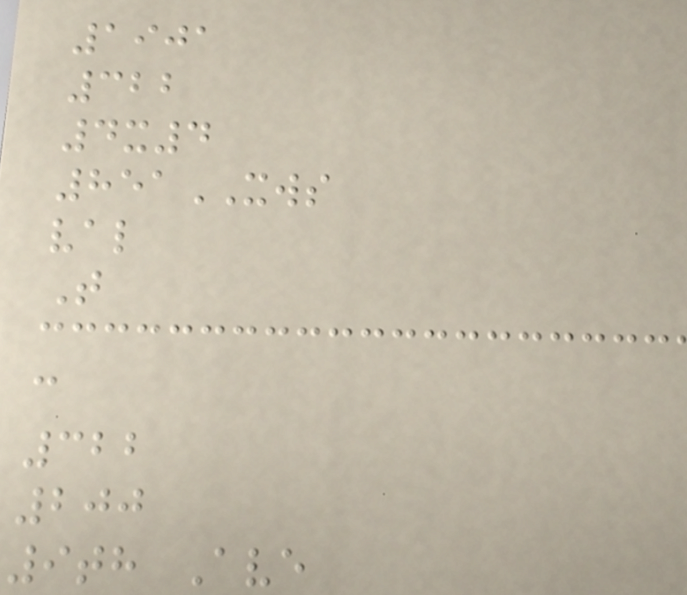1901
322
4x4
851XWS
val
T
c
322
200
9th Ave
